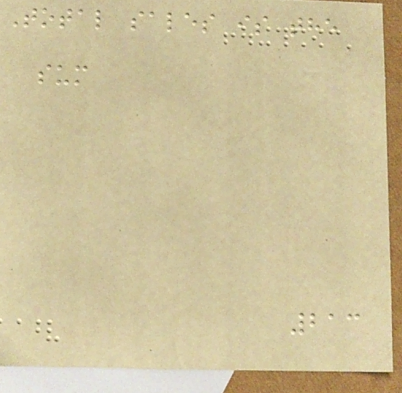Total sales is the
sum
213
